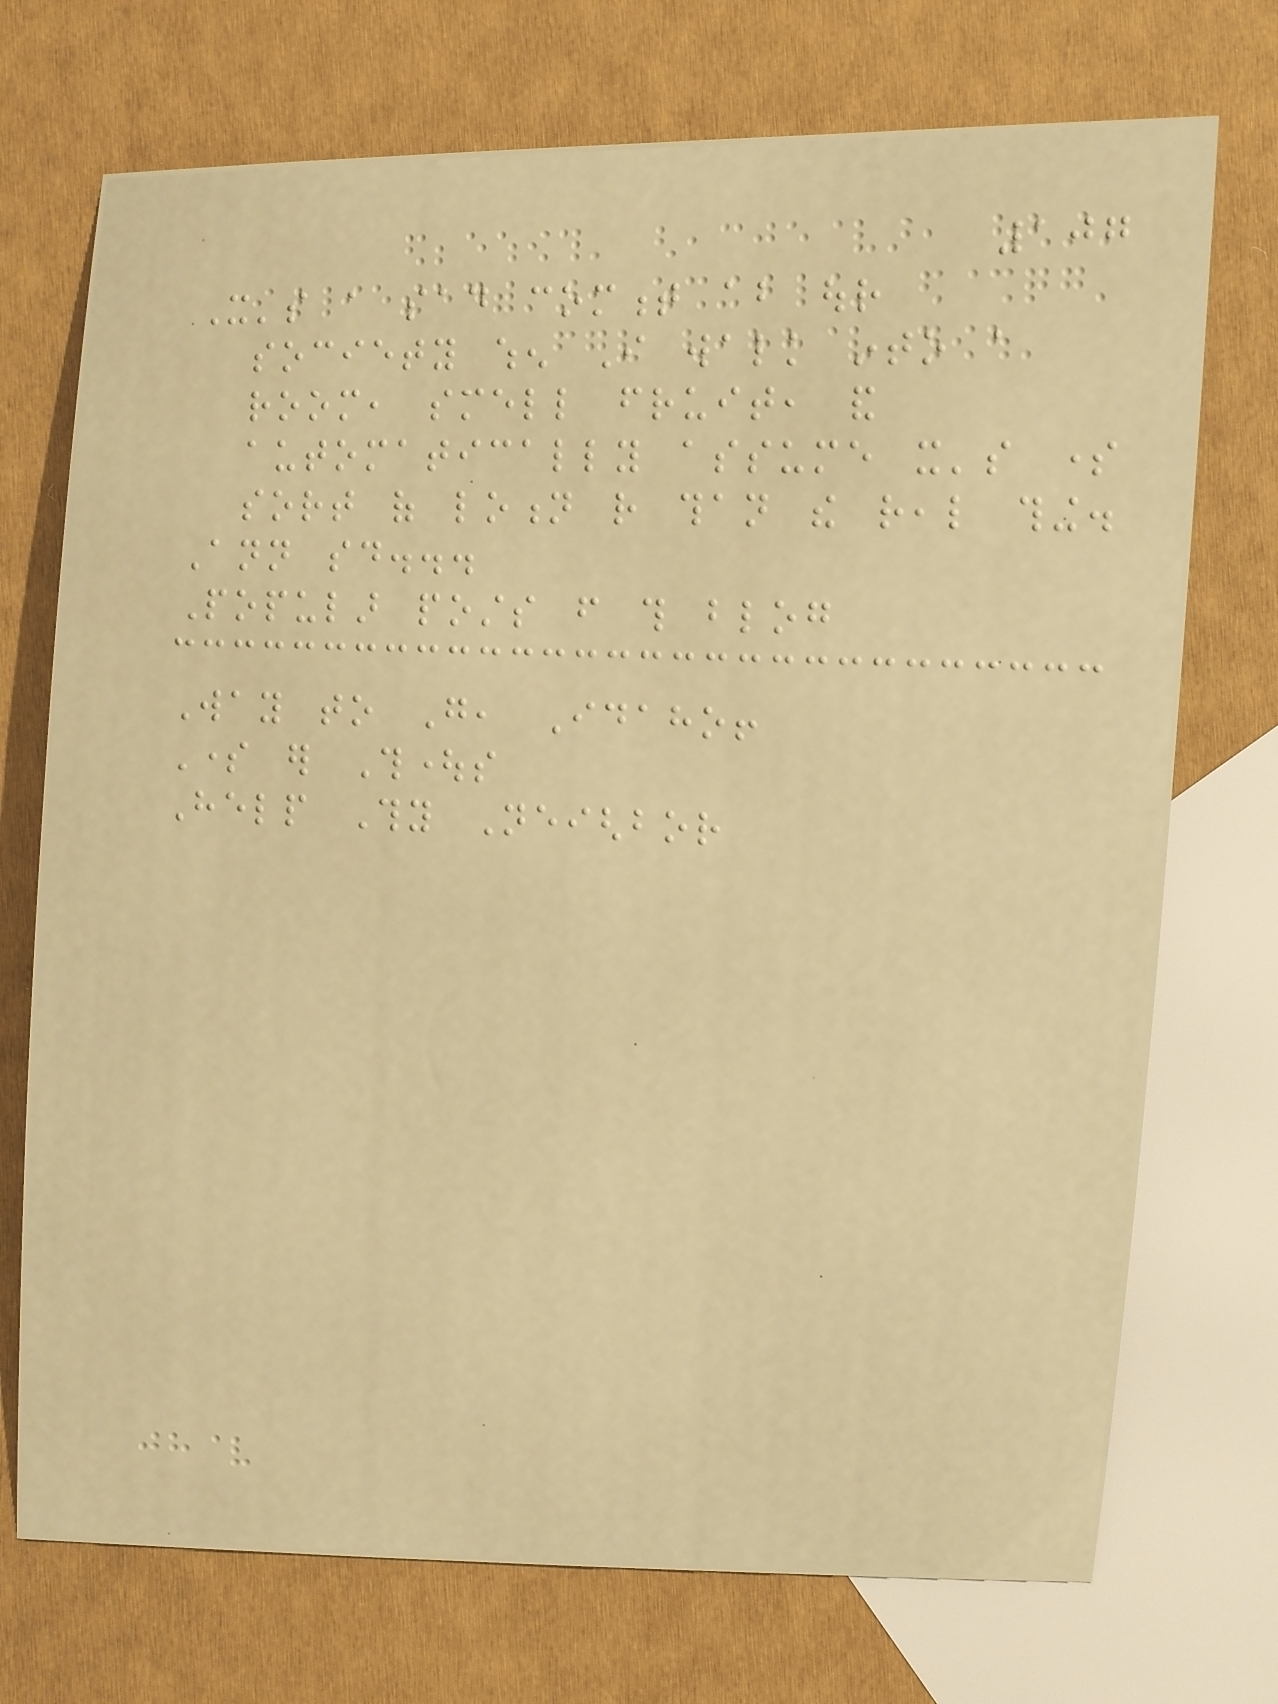107
It's a sad comment about our
society when I walk into a
room, smell fruit, and
automatically assume it's some
sort of lotion rather than the real thing.
Ann said...
Popular posts from this blog
Way to Go, Idaho!
Some er Thoughts
Help Thy Neighbor
